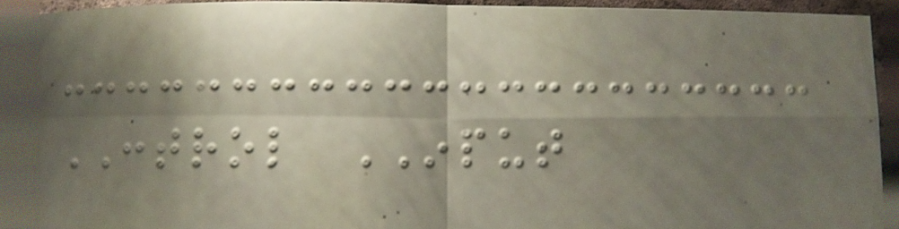CONTROL INPUT
